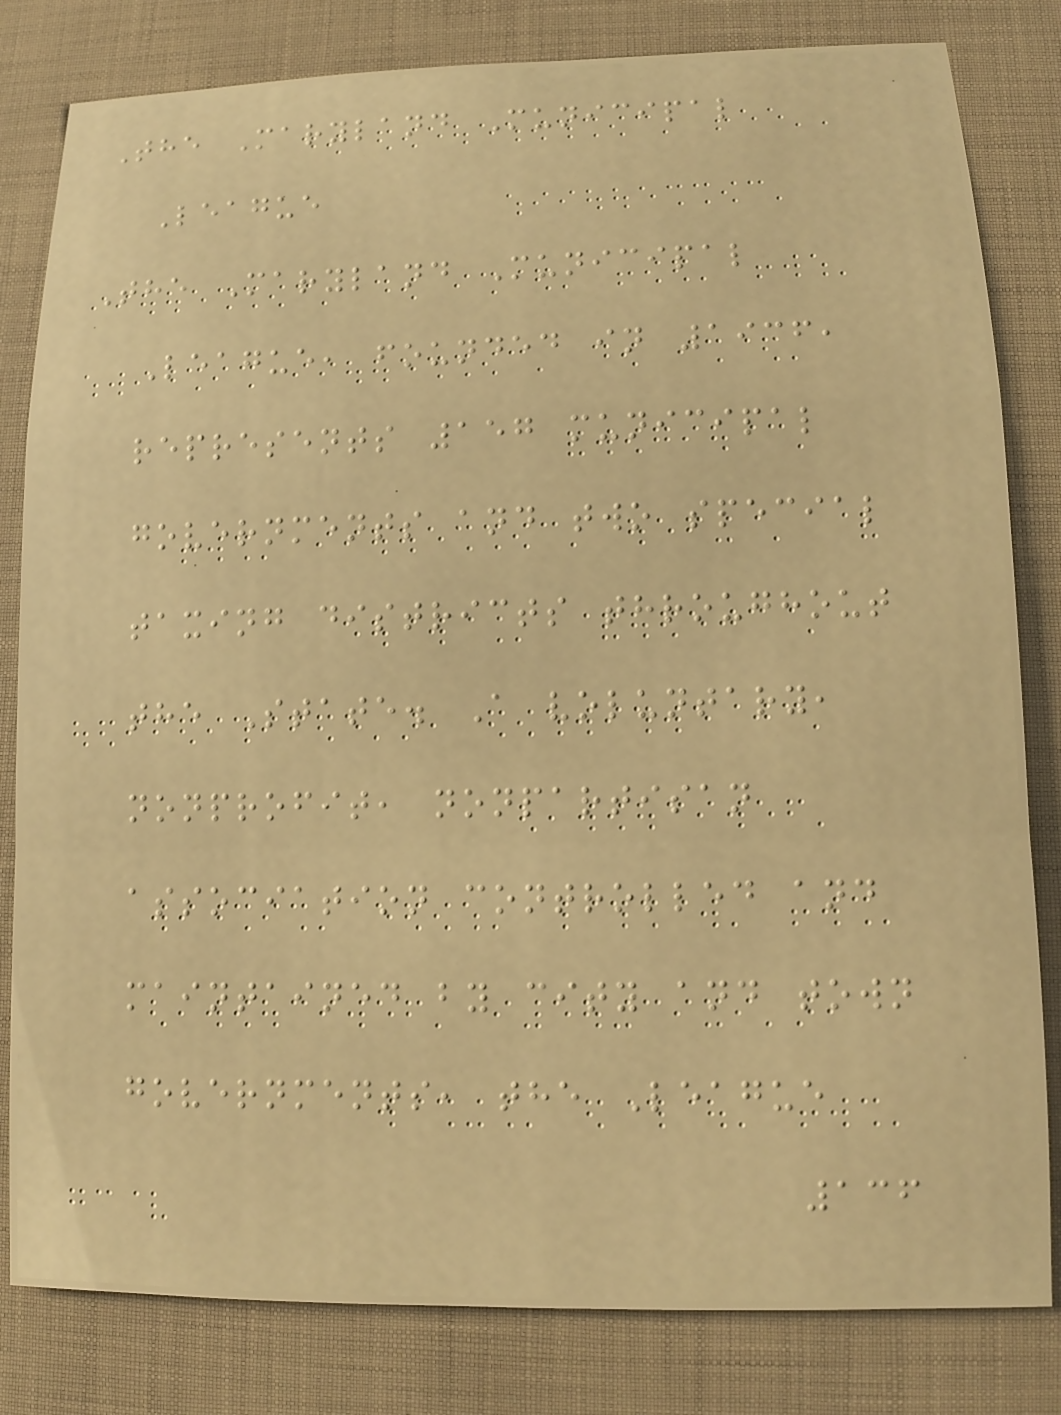The Maryland Municipal
League
The Maryland Municipal
League, founded in 1936,
represents 157 municipal
governments and two special
taxing districts throughout
the State. A voluntary,
nonprofit, nonpartisan
association controlled and
maintained by city and town
governments, the League
136
